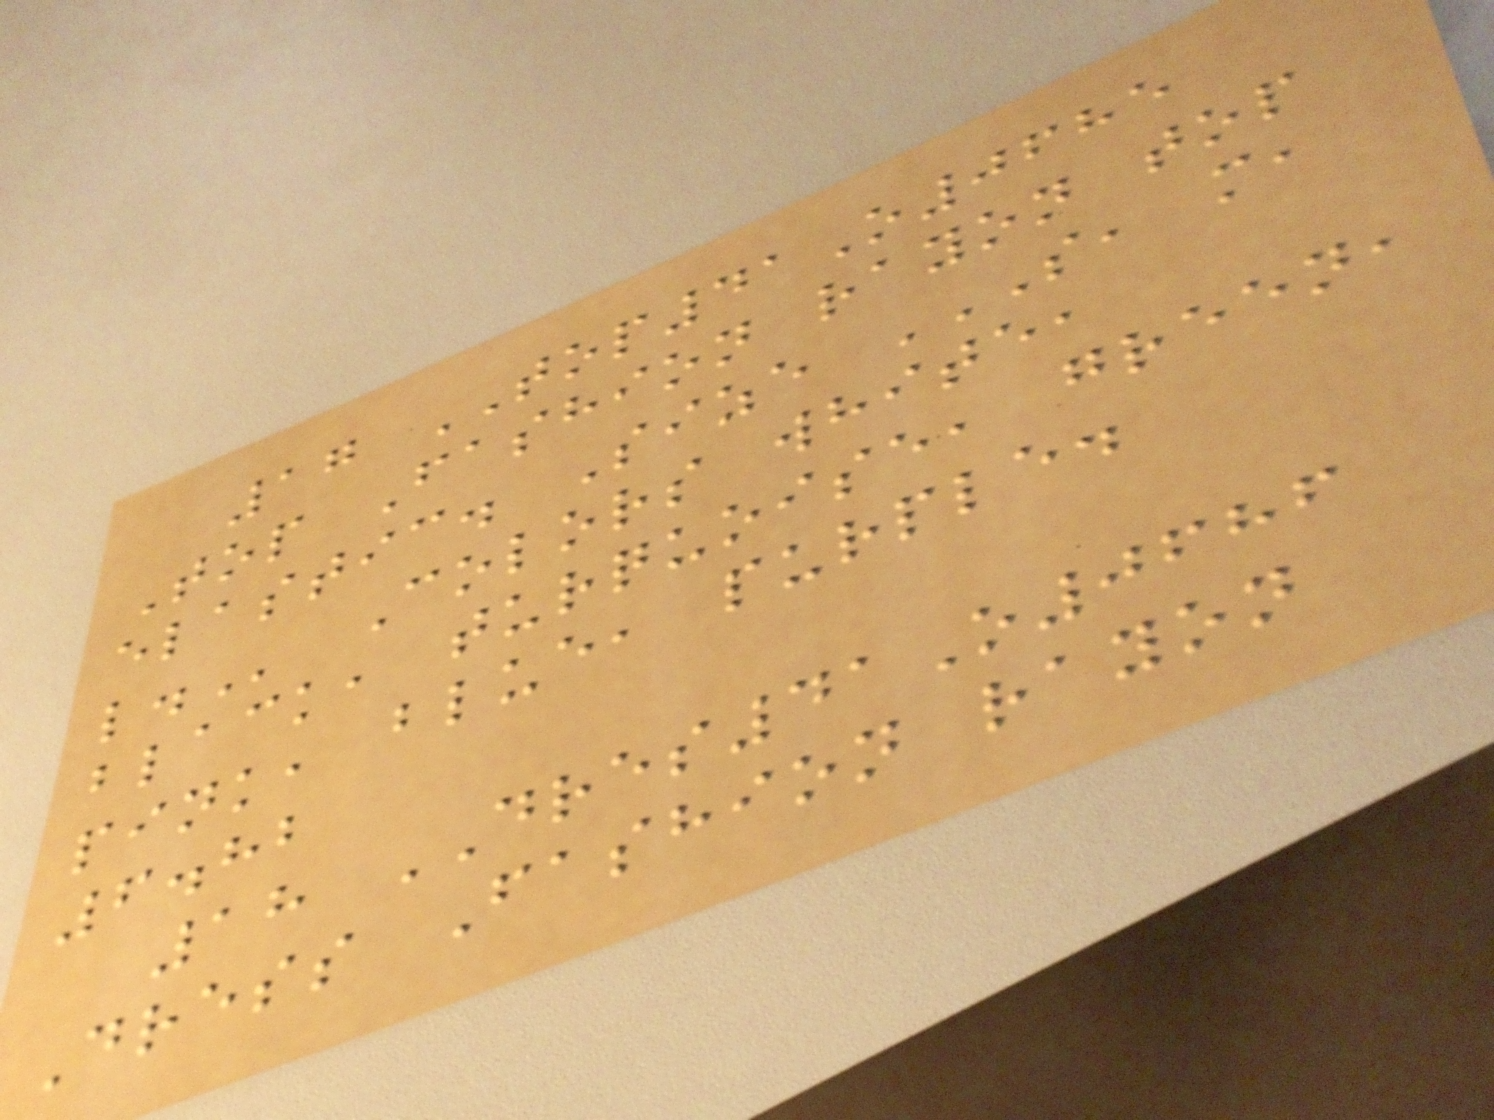17 TOP41O0685
Top Fashion rayon top
elastic. Size S, M,
L. Colors white,
black, turquoise, green,
pink, blue, purple.
6.82
18 DRES41O0686
Dress Fashion rayon
